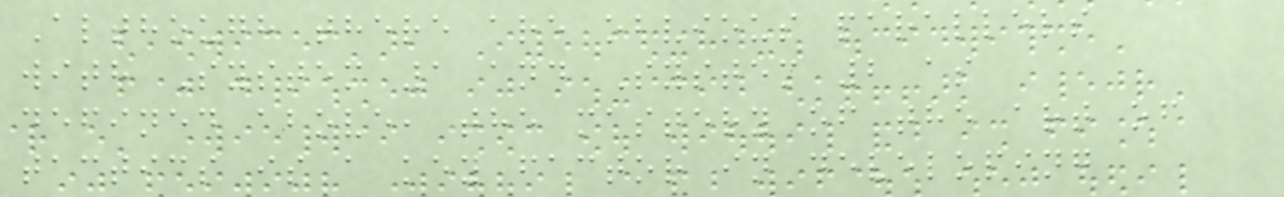Although there are obvious parallels
with System 1 and System 2 as
defined above, the mastery of the art of
tactics is a key factor in developing
